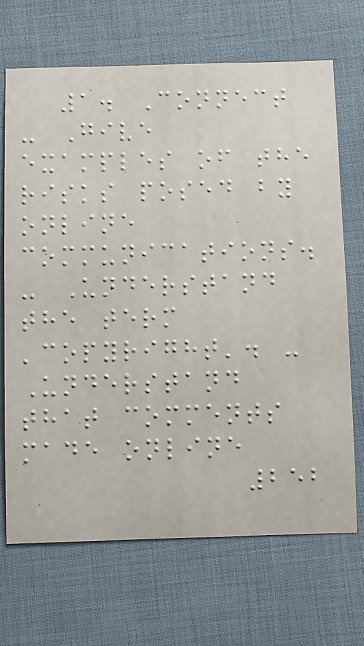1. Connect
- Give
examples of the
risks posed by
online
communications.
- Understand
the term
'copyright'. -
Understand
that comments
made online
252
